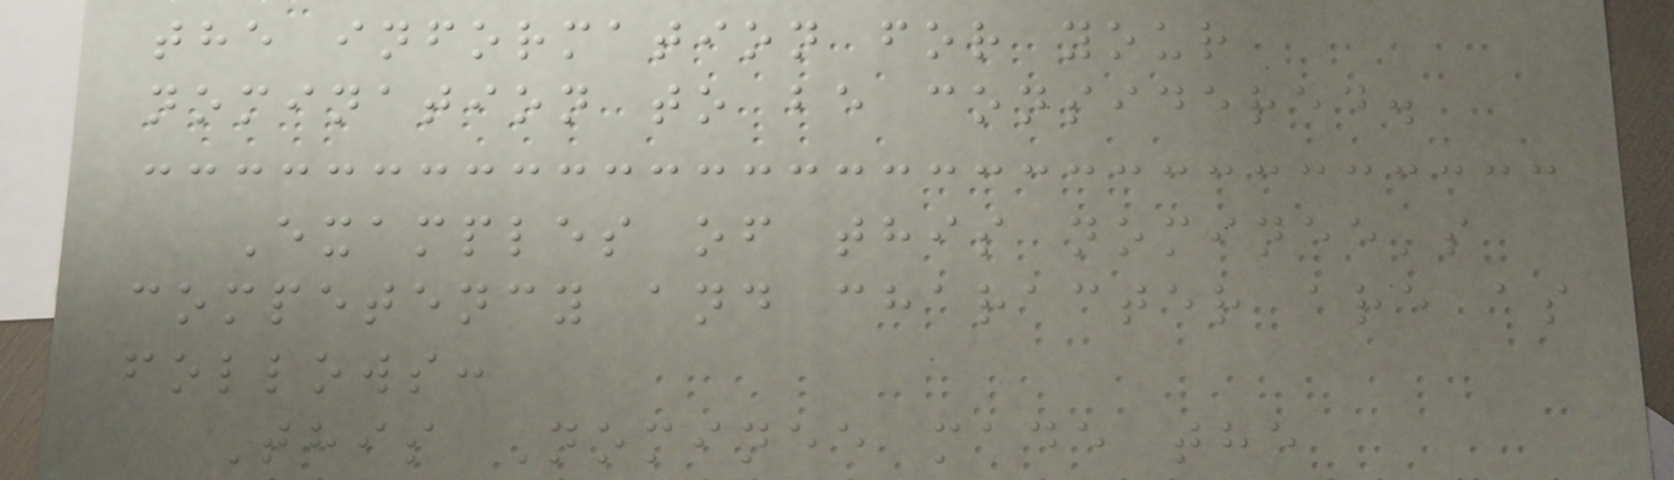the information for your
nomination to be considered.
Examples of this nominee's
competency and character are as
follows:
This Nominee made the
